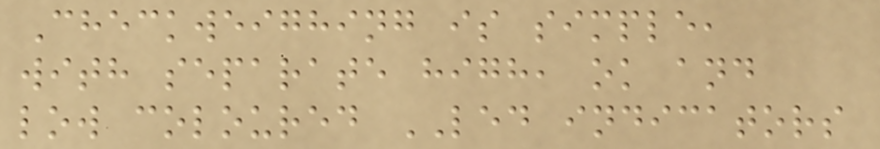Checkweighing is simple,
with separate high, ok and
low coloured LED indicators
